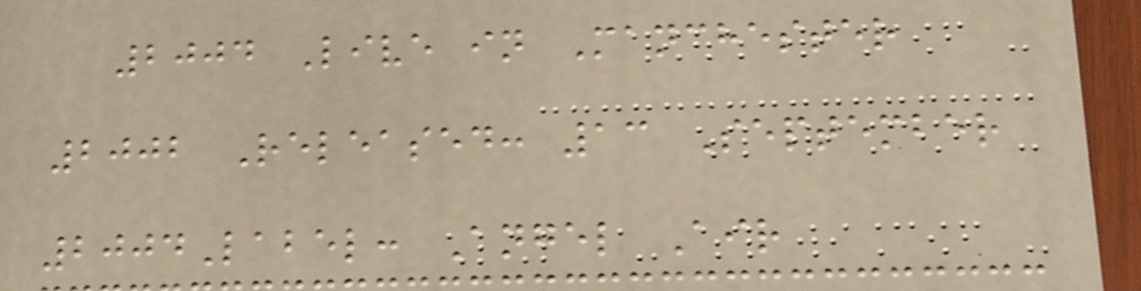2004 Live in Manchester
2002 Released: 13 September
2004Label: Angel Air
